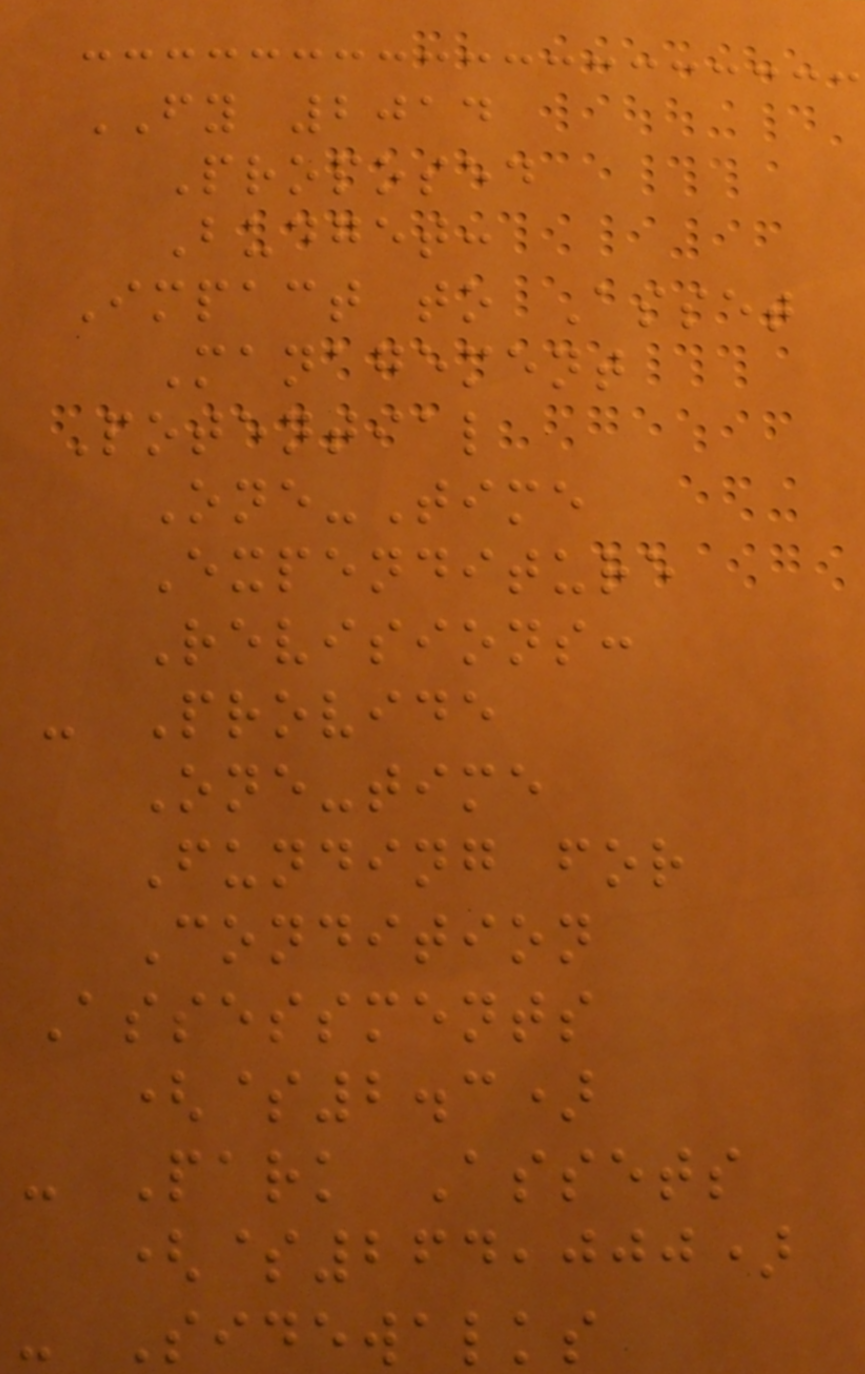FY 2014
Proposed
Budget:
Impact to Asset
Management
Potential
One-Time
Expenditure
Revisions:
- Provide
One-time
Funding for
Condition
Assessments
($2.3)
- Park Assets
($264,000)
- Sidewalks
